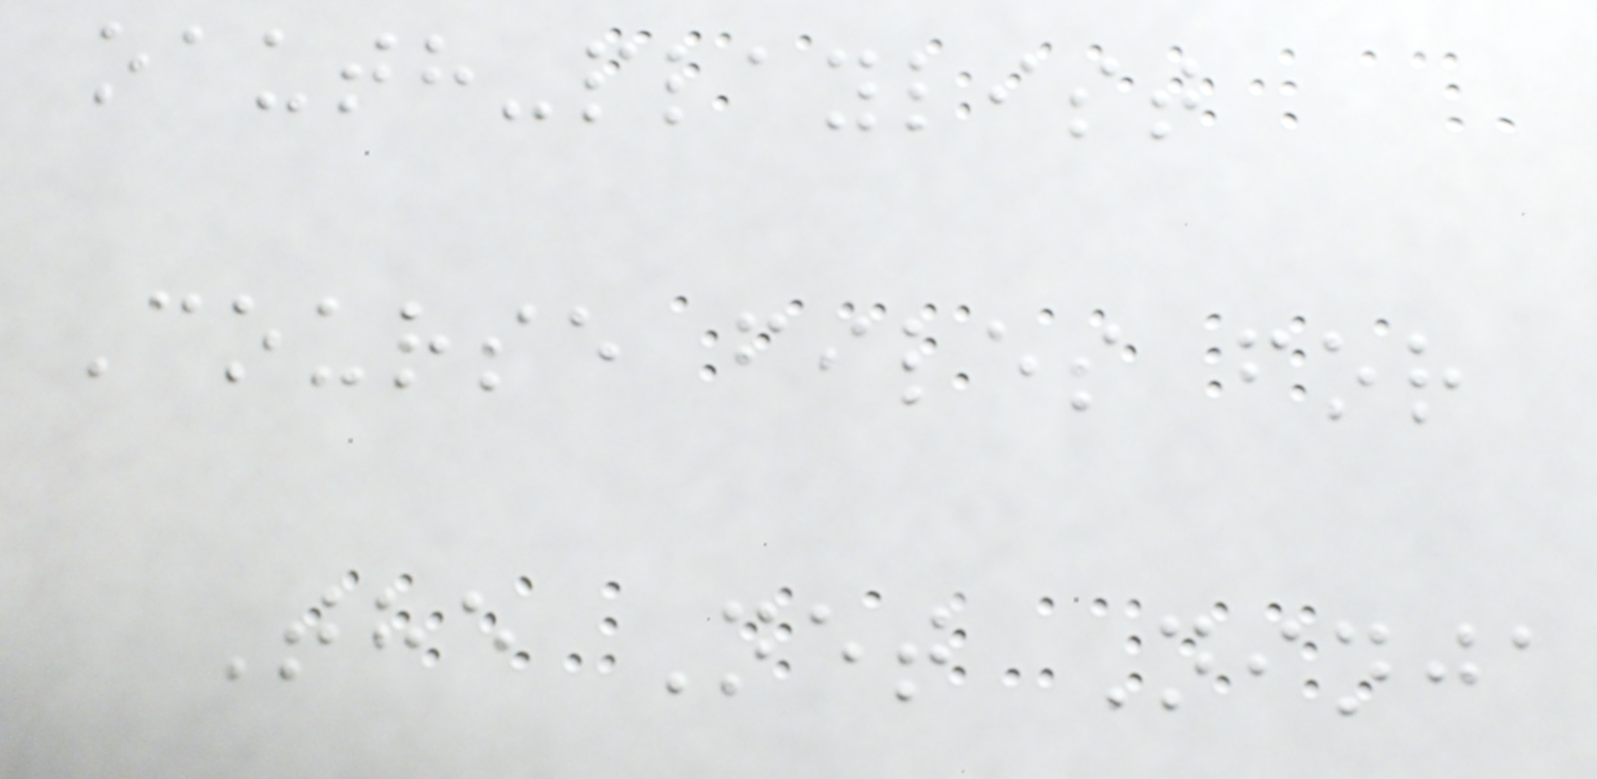oauth-playlist
Course files for
The Net Ninja
